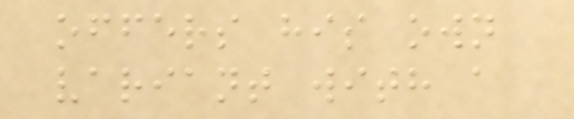offers his own
variant with a
